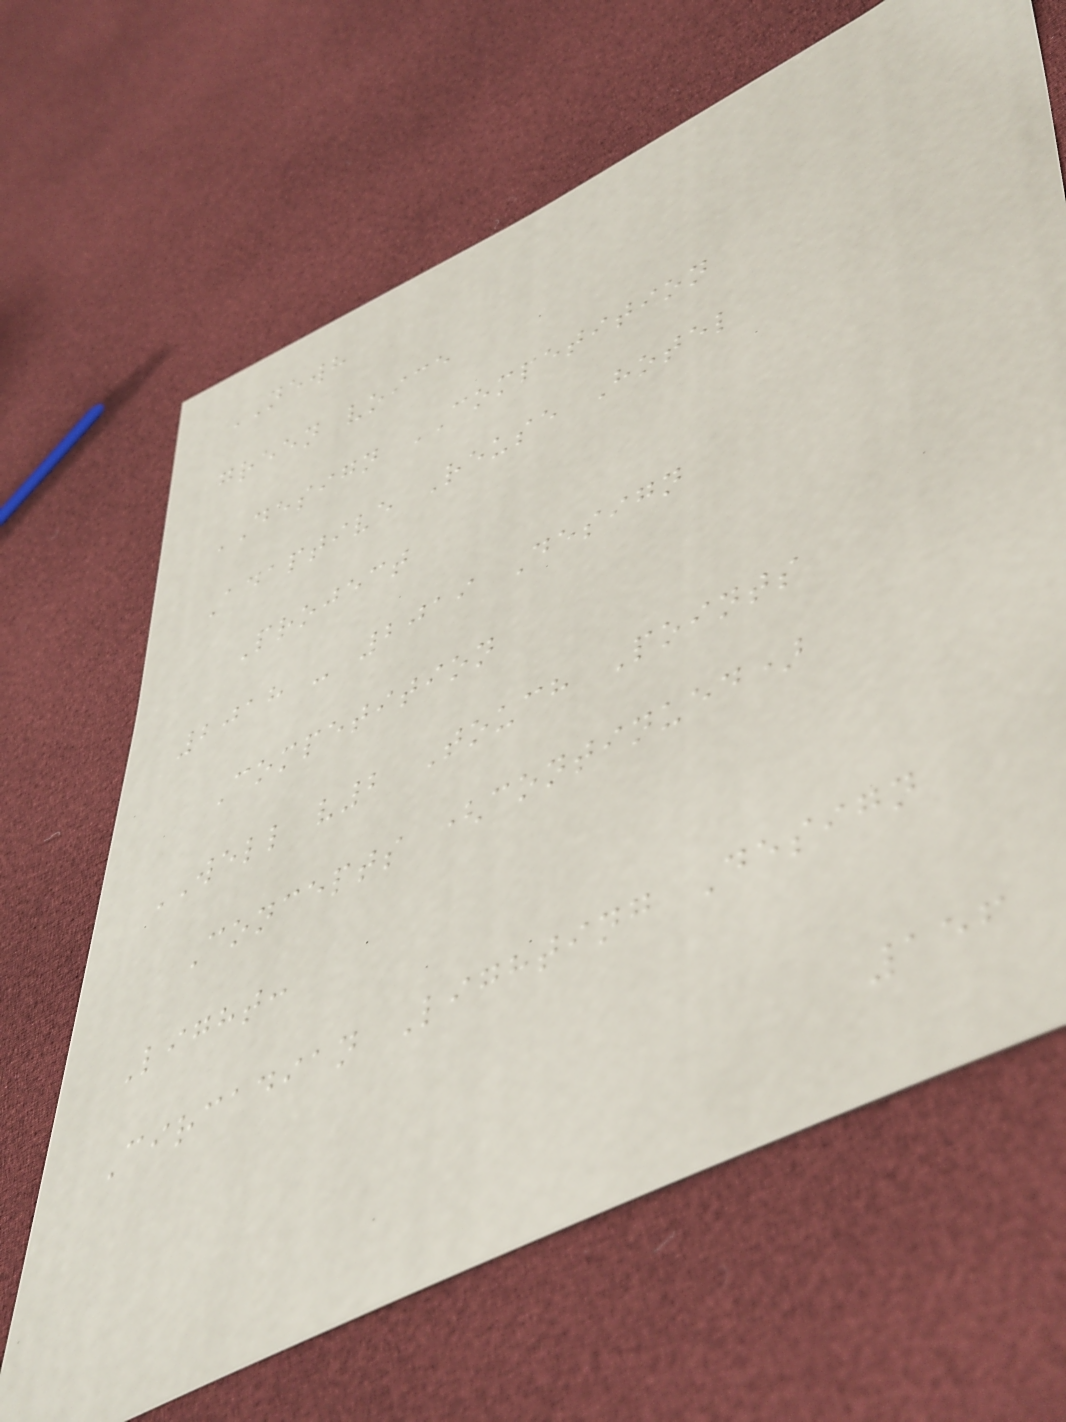NEWH
green voice
DESIGN COMPETITION
Adaptive Reuse Hotel
Project
2018 - 2019 Design
Competition
WELL v2 Touch Points
Concepts (continued)
Light:
Circadian Lighting Design
156
